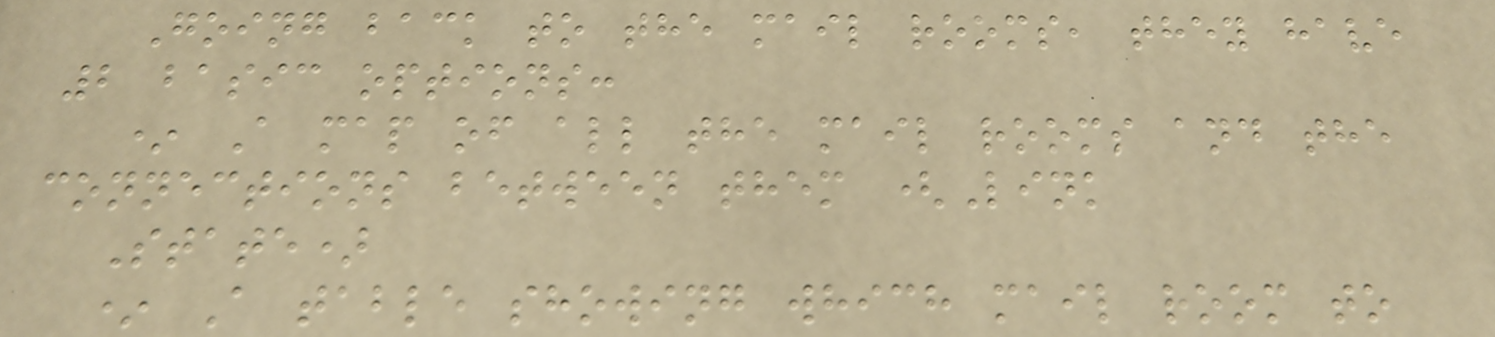Going back to the mail rooms, they have
2 basic options:
* A map of all the mail rooms and the
connections between them (Link
State)
* A table showing which mail room to
